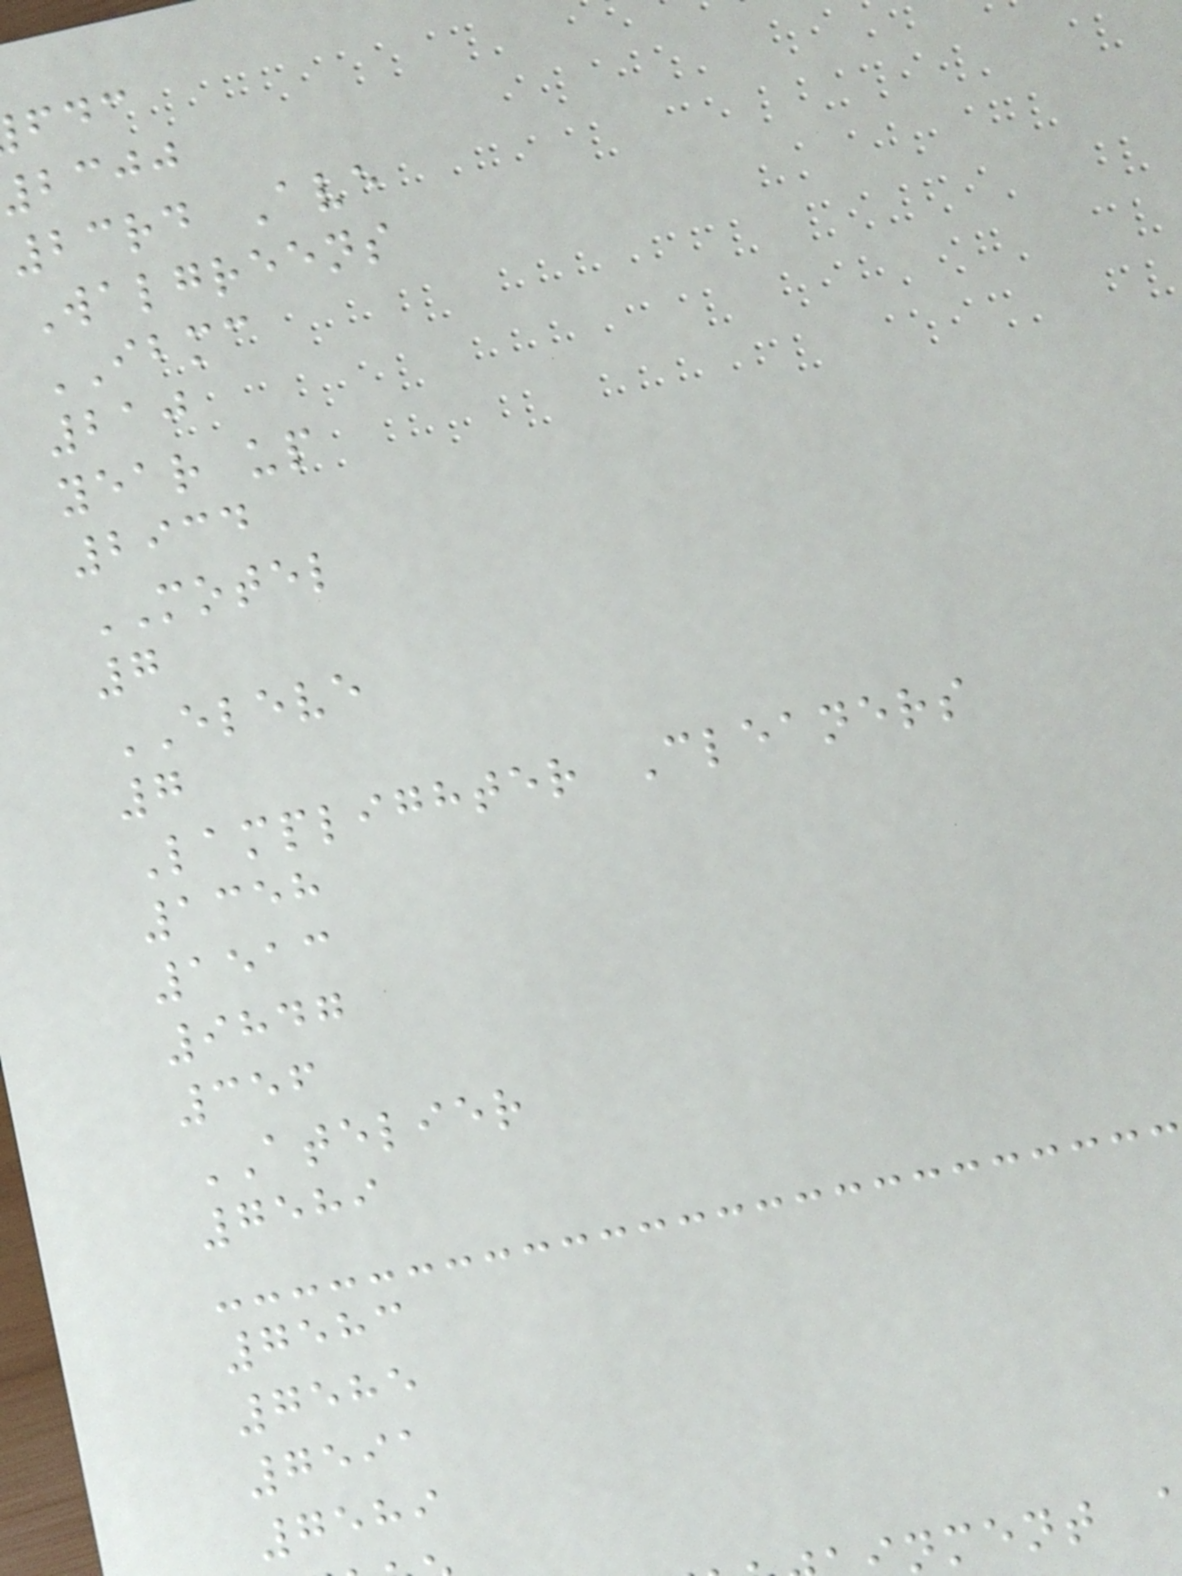bcjj
23rd Ave
Walgreens
IBMC
210
year up
2934
MOTEL
7
ELEVE
7
Lamplighter Cleaners
1358
1513
9847
356
ATELIER
7589
7583
7585
7591
7589
